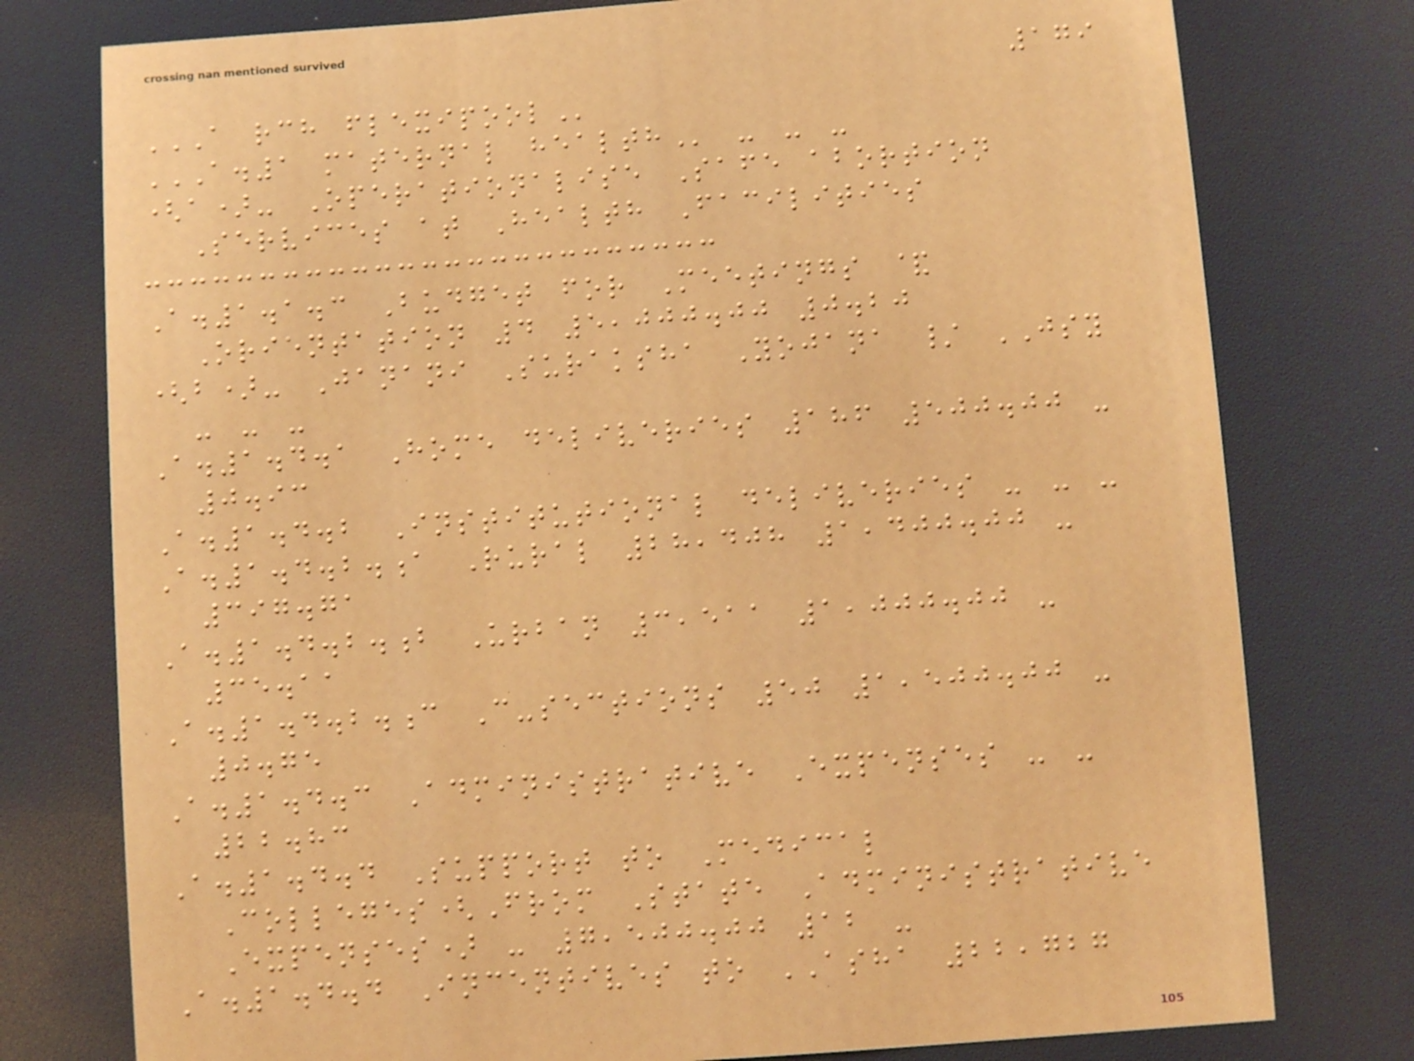179
A RCH FLEXIPOOL
A.1 MATERNAL HEALTH - - -
(a)- Operationalise Safe abortion
Services at Health Facilities
A.1.1.3 Budget for Meetings &
Orientation 4 5,000.00 0.20
(b)- Janani Suraksha Yojana / JSY
- - -
A.1.4.1 Home deliveries 186 500.00 -
0.93
A.1.4.2 Institutional deliveries - - -
A.1.4.2.a Rural 28,408 1,400.00 -
397.71
A.1.4.2.b Urban 3,511 1,000.00 -
35.11
A.1.4.2.c C-sections 50 1,500.00 -
0.75
A.1.4.3 Administrative Expenses - -
22.83
A.1.4.4 Support to Medical
Colleges(From State Administrative
Expenses) - 7,500.00 12 -
A.1.4.4 Incentives to ASHA 22,727
